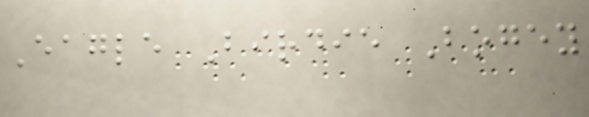Eagle Birdie Bogey
